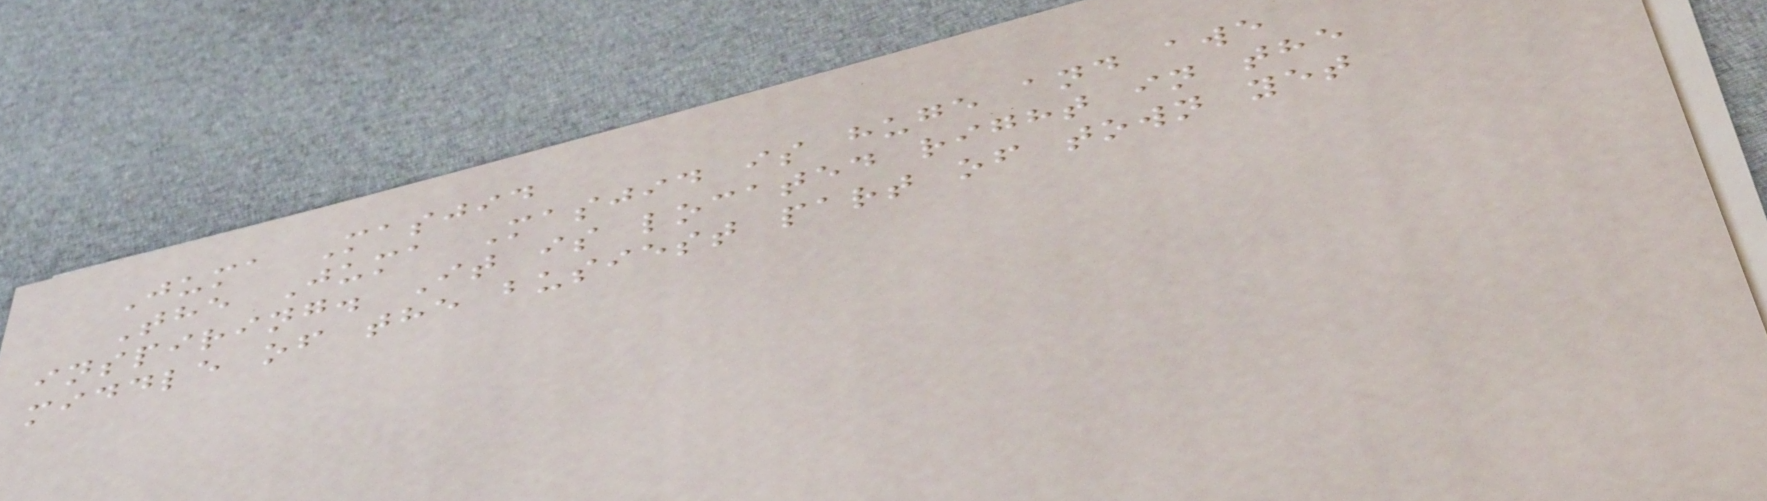Juma Masjid
The Juma Masjid is huge and awe
inspiring. It is located right in the
middle of the busiest part of town yet
